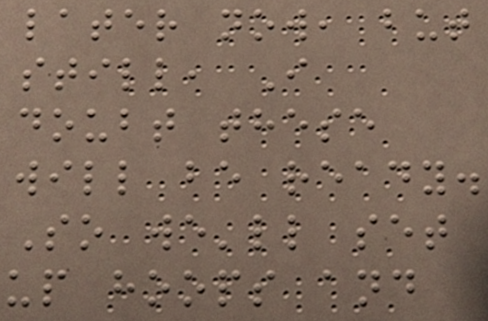later now, but
still, I
doubt these
will be ready.
So we'll set
up hoops and
